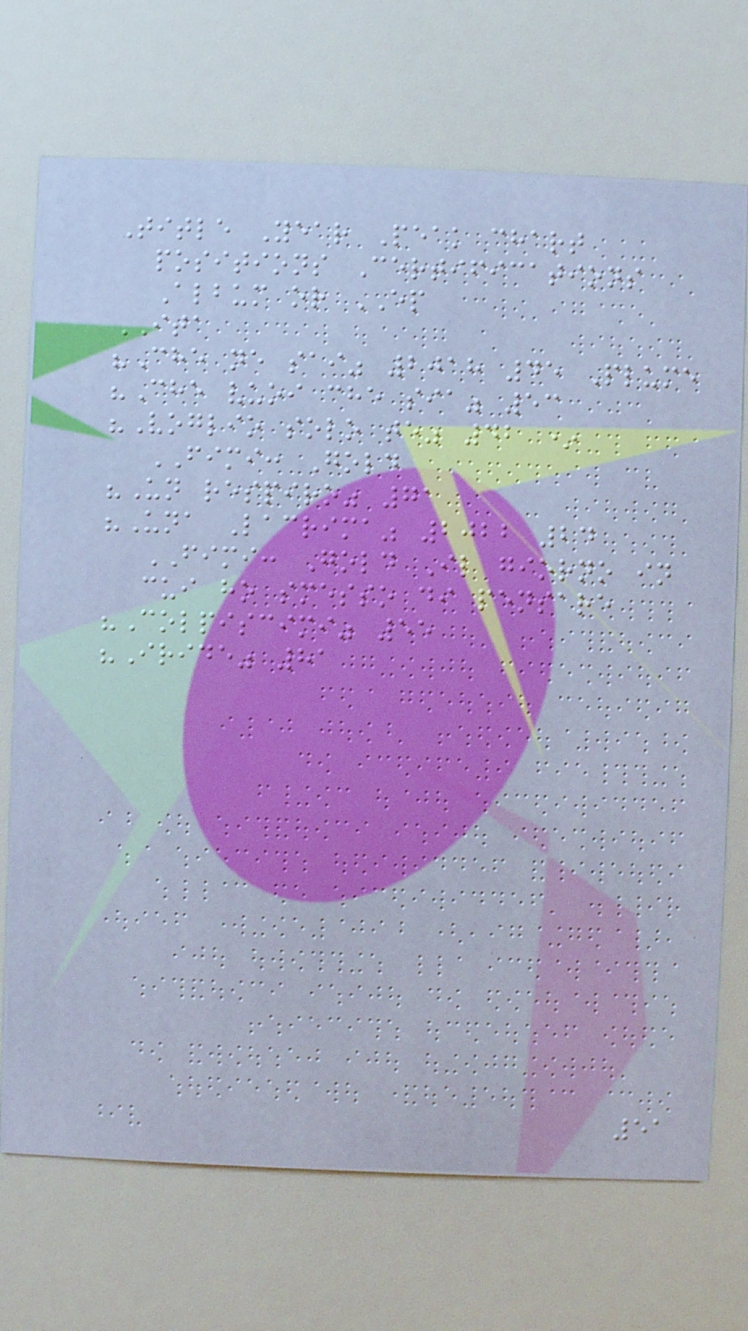Title Year Peak chart
positions Certifications
Album or EP
ITA
"Che ne sai" 2018 45 Plume
"Che vuoi che sia" 53
"Voglio solo te" 42 *
FIMI: Gold
"Un respiro" 71
"Una Lacrima" 2022 24
FIMI: Gold Il giorno in
cui ho smesso di pensare
"Colpiscimi" 55
"Iride" 81
51
